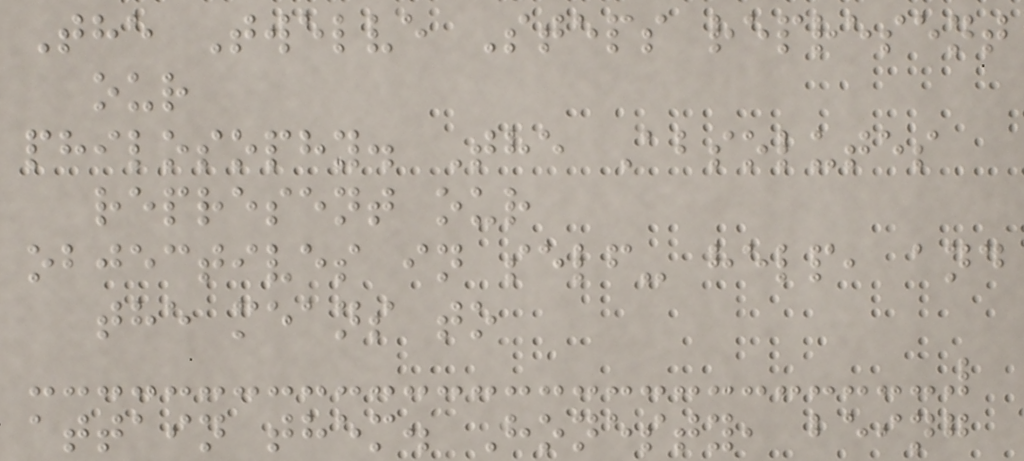The Twelve Steps represent
our
philosophy. The Absolutes
represent our
objectives in self- help, and
the means to
attain them. Honesty, being
